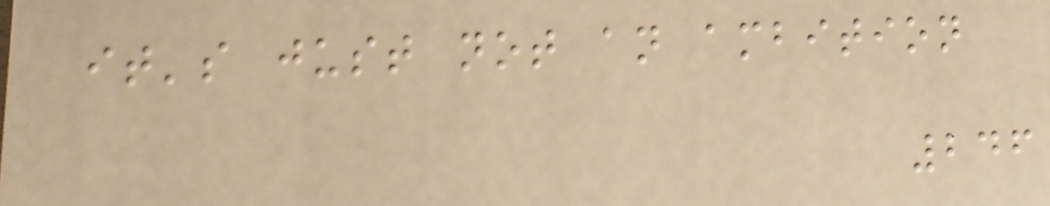it's just not an ambition
246
